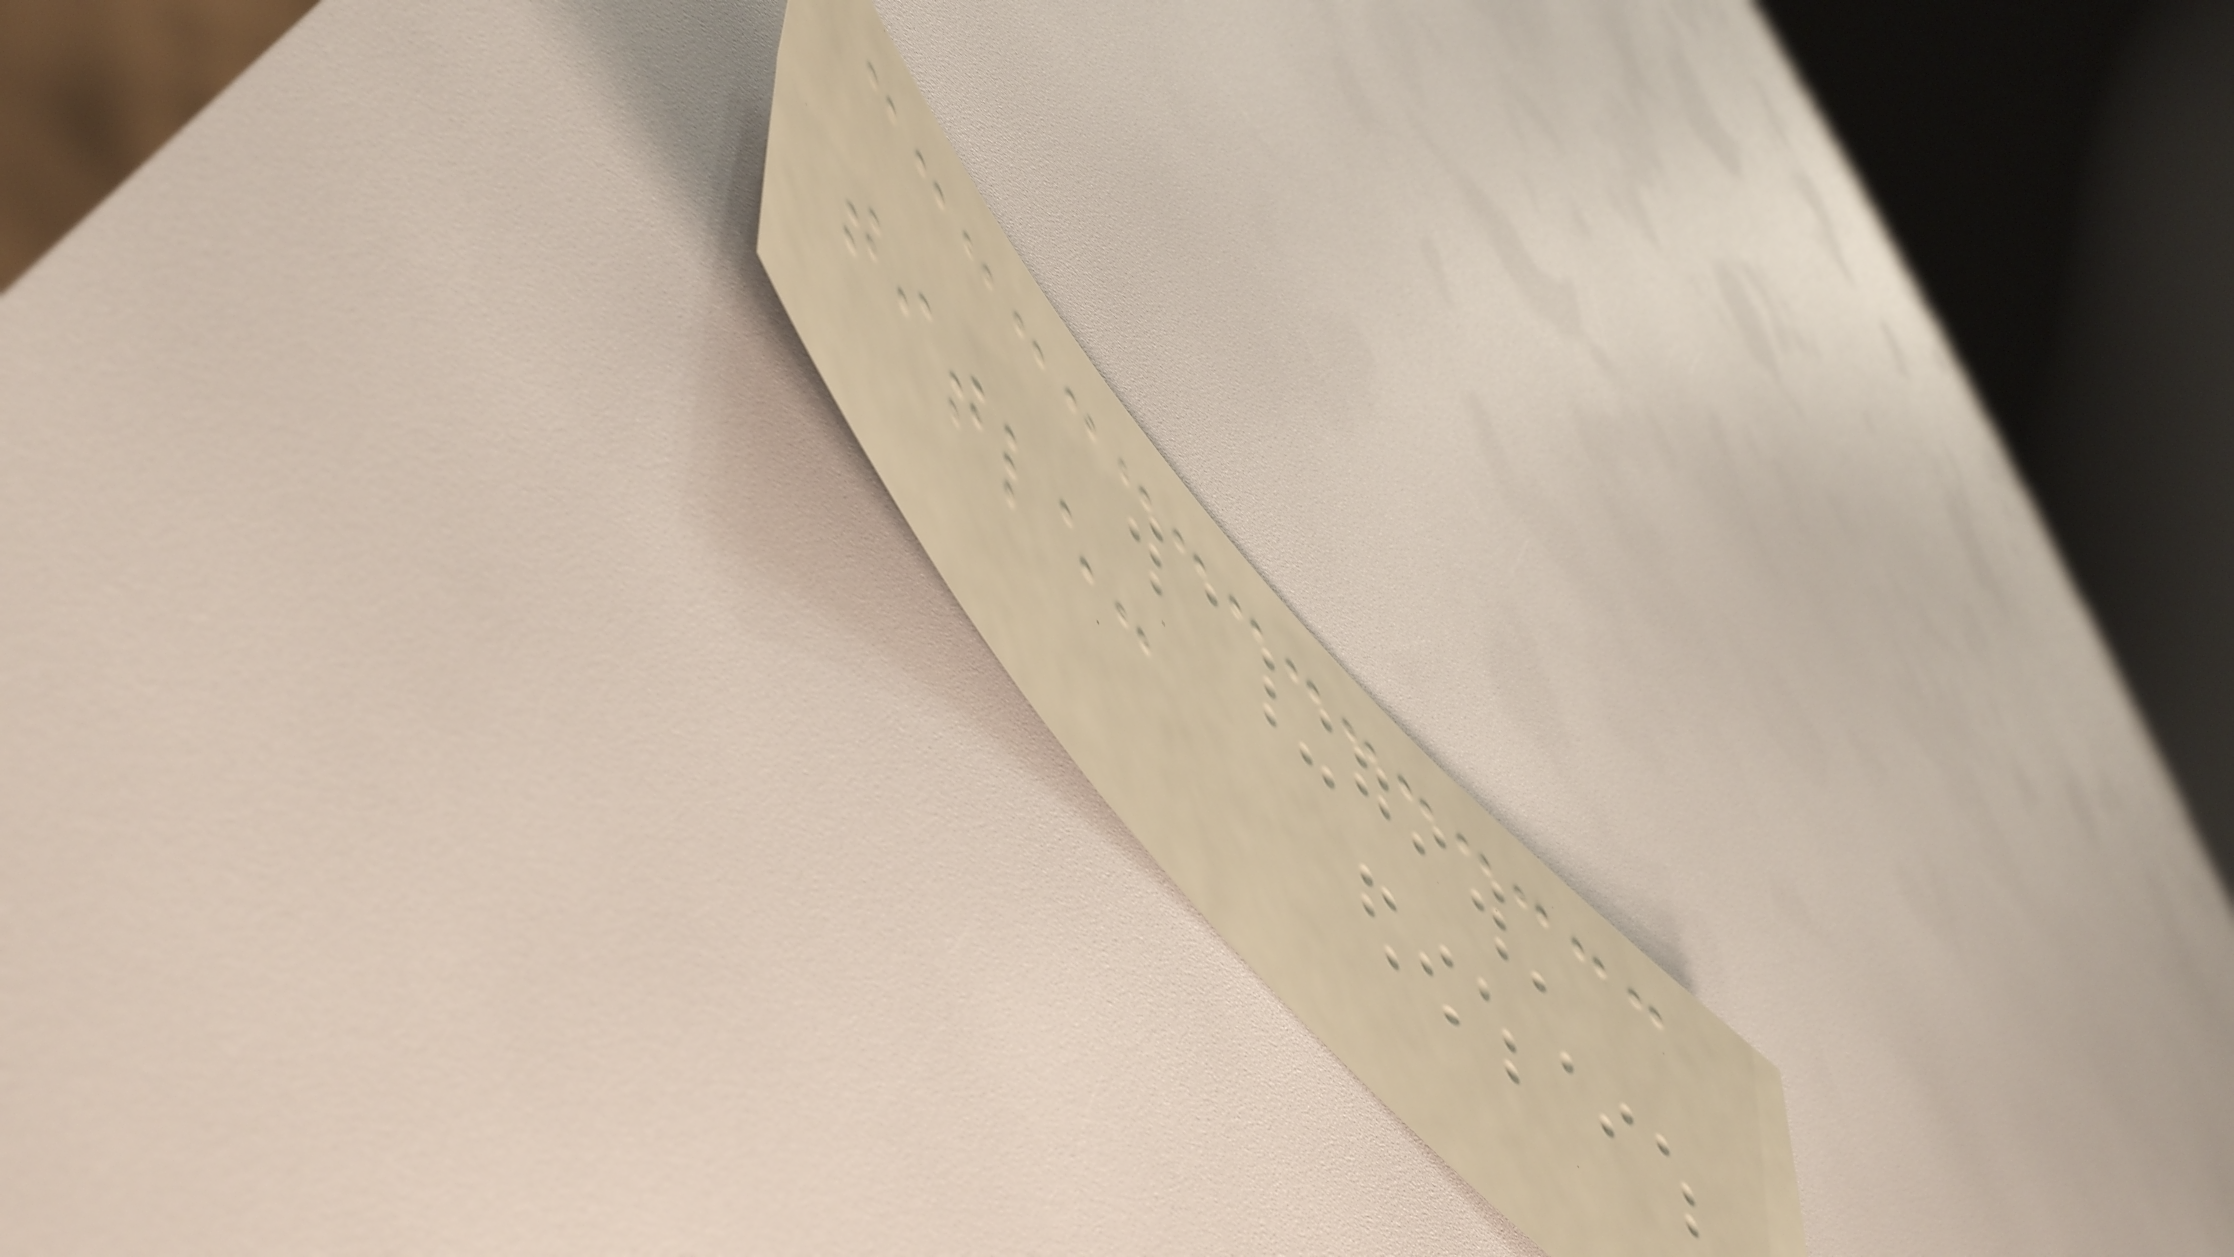title:
